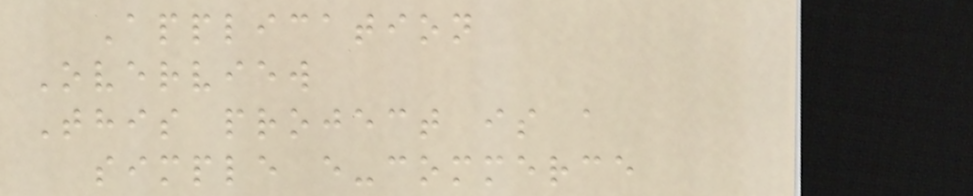Application
Overview
This project is a
simple e-commerce
